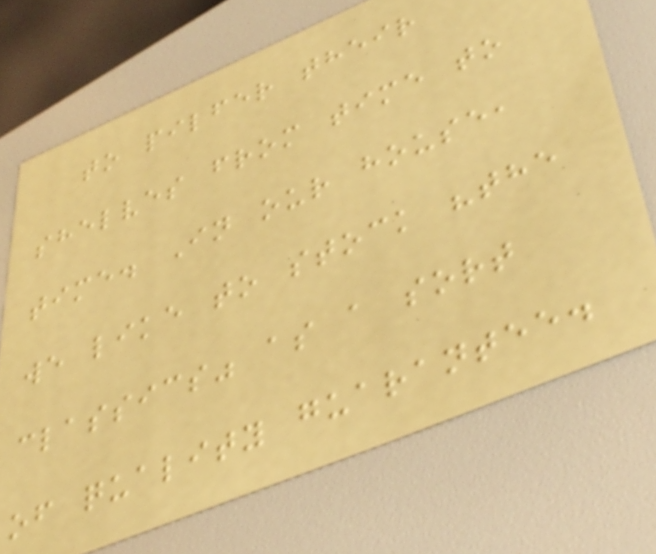to pilfer their
shelves from time to
time. In our house,
we like to stock "the
classics" as a sort
of quality guarantee.
